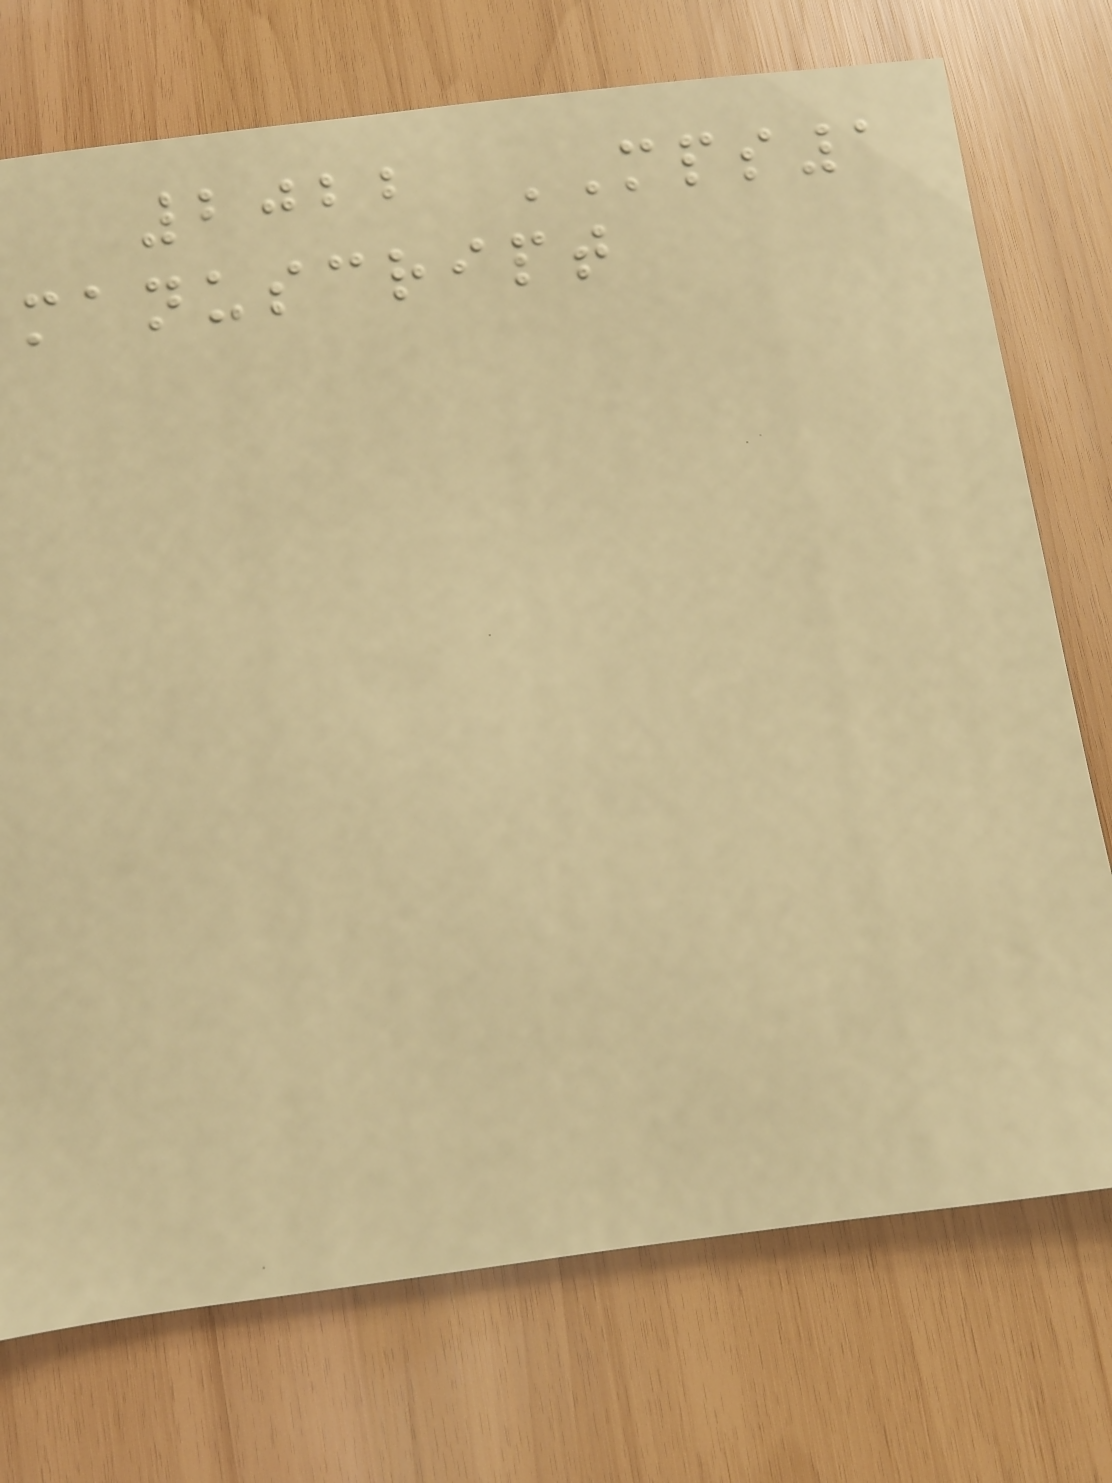2022 MPS1
manuscript
